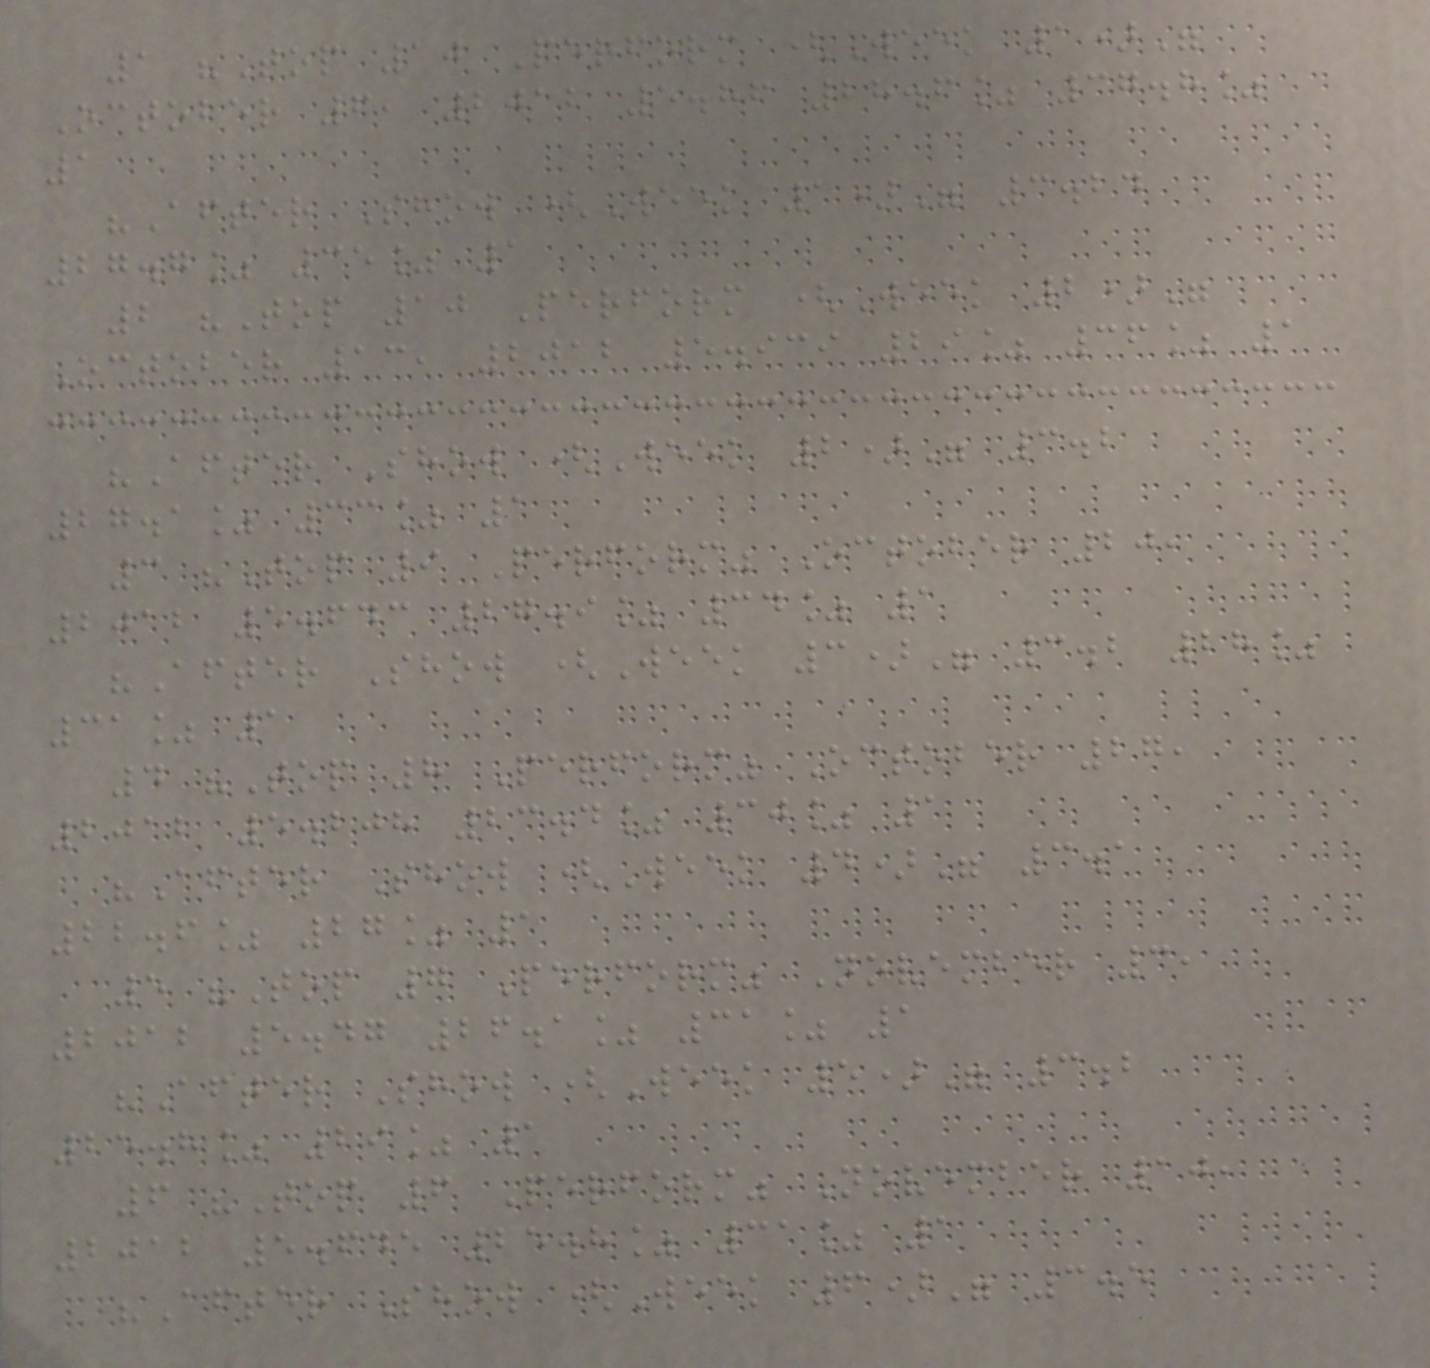1 "Top 10 Perform (Week 1)"
October 6, 2012 5.86 28.6% 37.8%
1
"After Show (Week 1)" 3.24
27.7% 35% 1
2 "Top 10 Perform (Week 2)"
October 13, 2012 5.939 29% 36% 1
"After Show (Week 2)" 3.2
27.1% 33% 1
3 "Top 9 Perform" October 20,
2012 5.643 27.9% 34% 1
"After Show (Week 3)" 3.2 28%
31% 1
4 "Top 8 Perform" October 27,
2012 5.208 23.4% 30% 1
"After Show (Week 4)" 3.1
22.6% 27% 1
5 "Top 7 Perform" November 3,
2012 5.47 26.1% 31% 1
"After Show (Week 5)" 3.2
25.8% 29% 1
6 "Top 6 Perform" November 10,
2012 5.645 25.8% 31% 1
"After Show (Week 6)" 3.5
